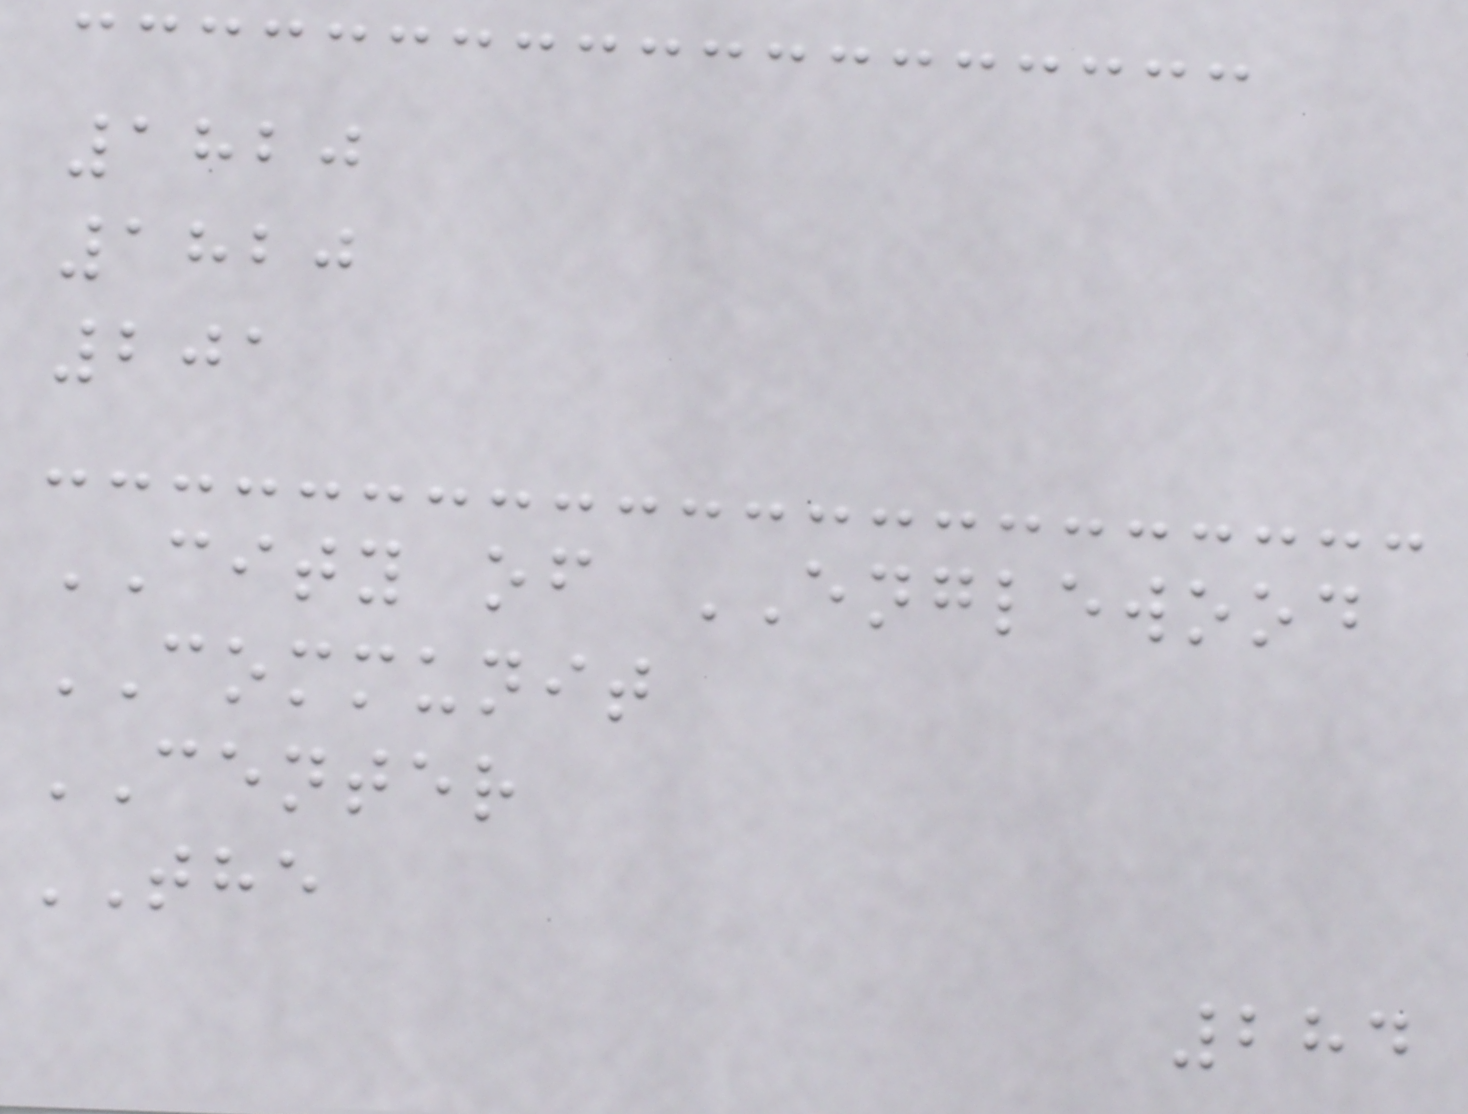1820
1820
201
CITY of ENGLEWOOD
COMMUNIT
CENTER
THE
284
